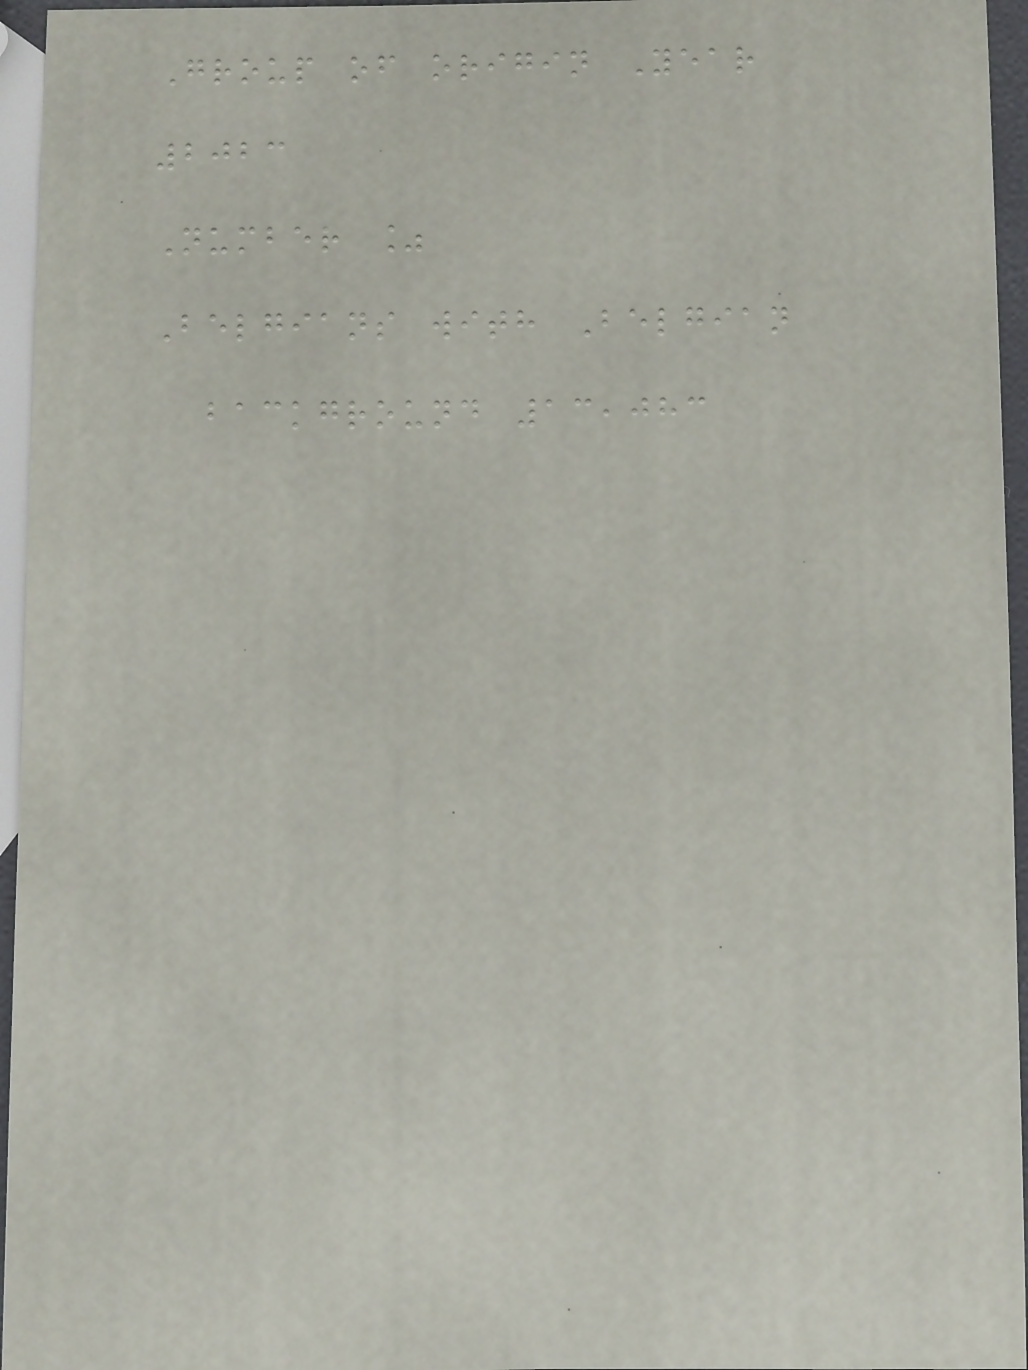Group of origin Year
2023
Number %
Belgians with Belgian
background 13,083
